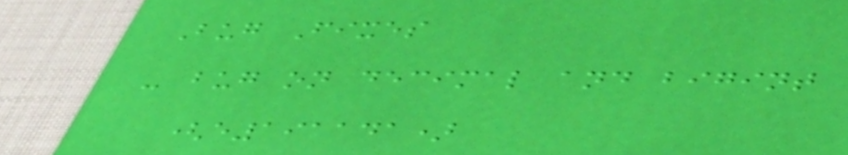Bug Fixes
- bug on decimal and bigint
(e191141)
